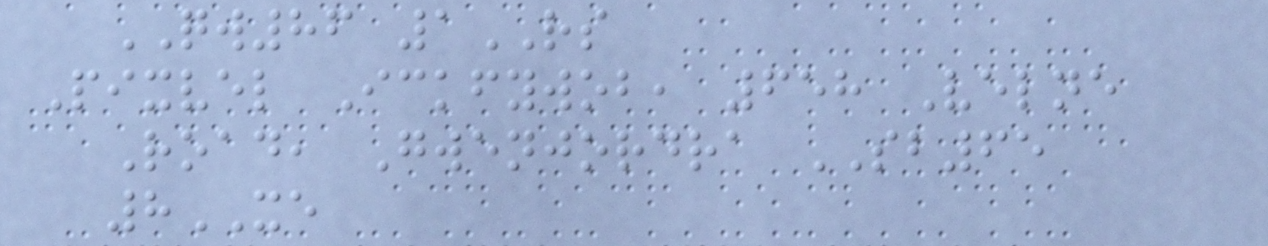QW86 1RS
Pixvel Ickfywob, 658 Velne
Road, Gwenjordra SB65
8XE
